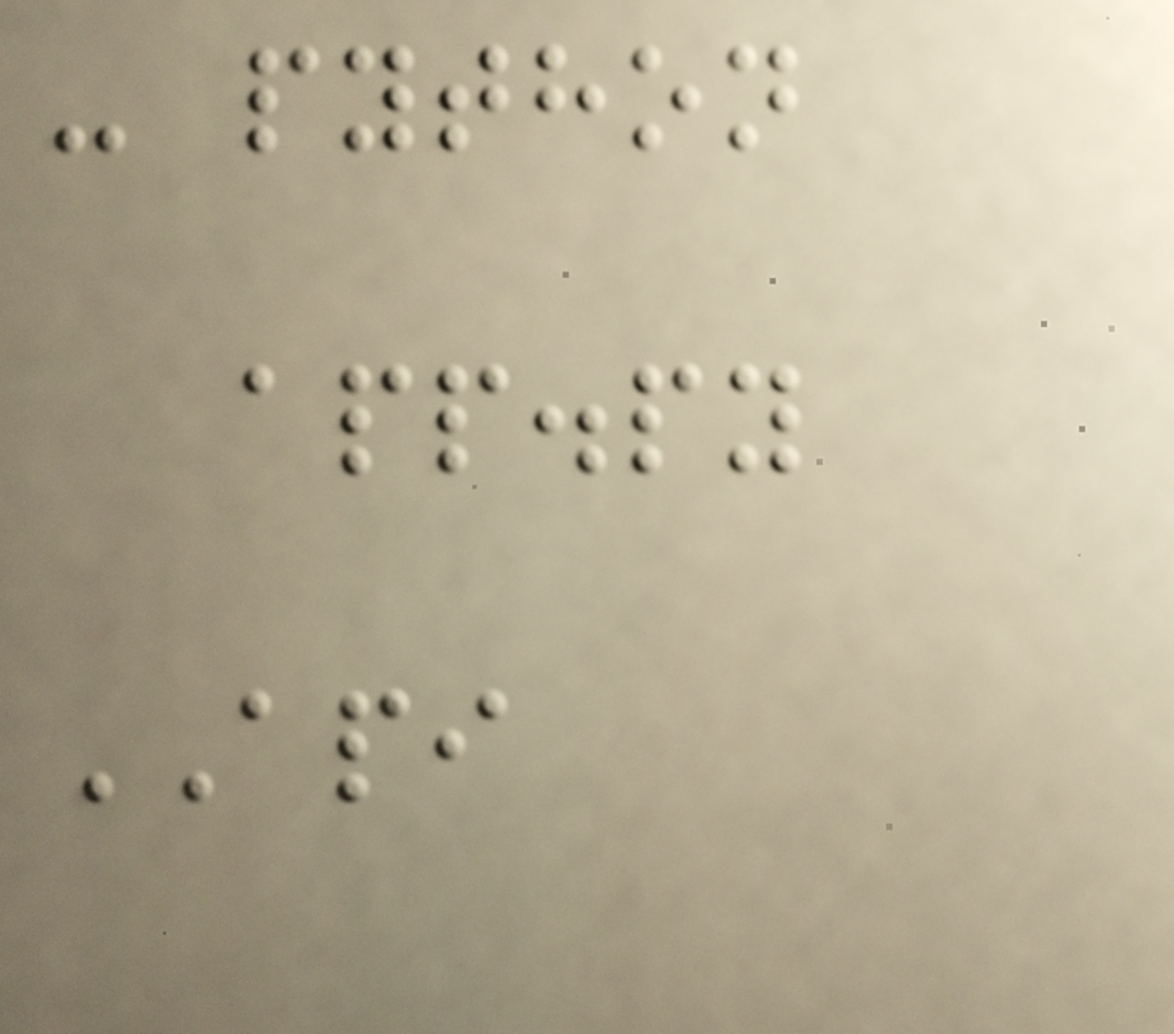- python
app.py
API
